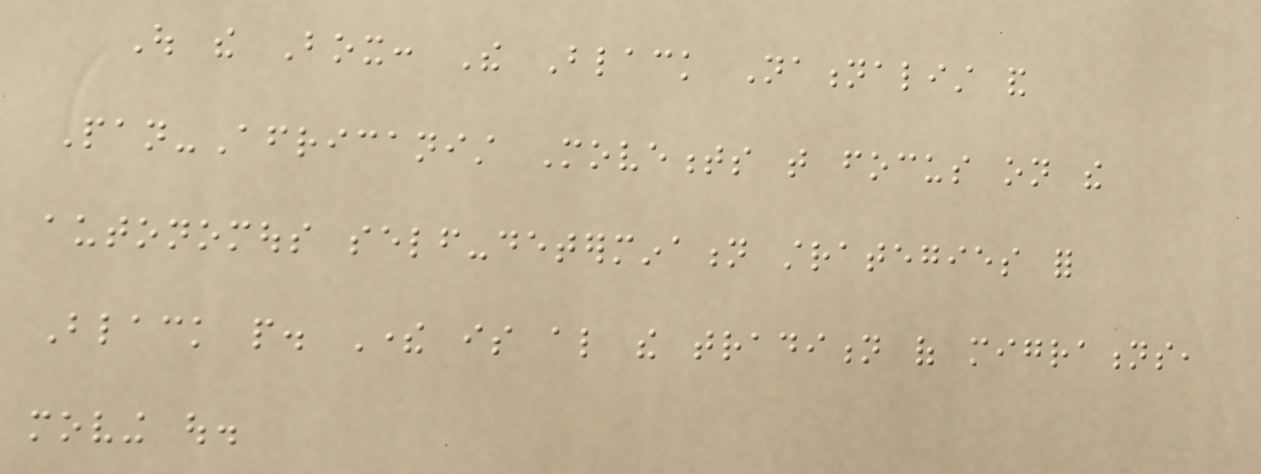Out the Box: The Black Nationalist and
Pan-Africanist Movements that focus on the
autonomous self-determination strategies for
Black people. There is also the tradition of migrations,
moving out.
